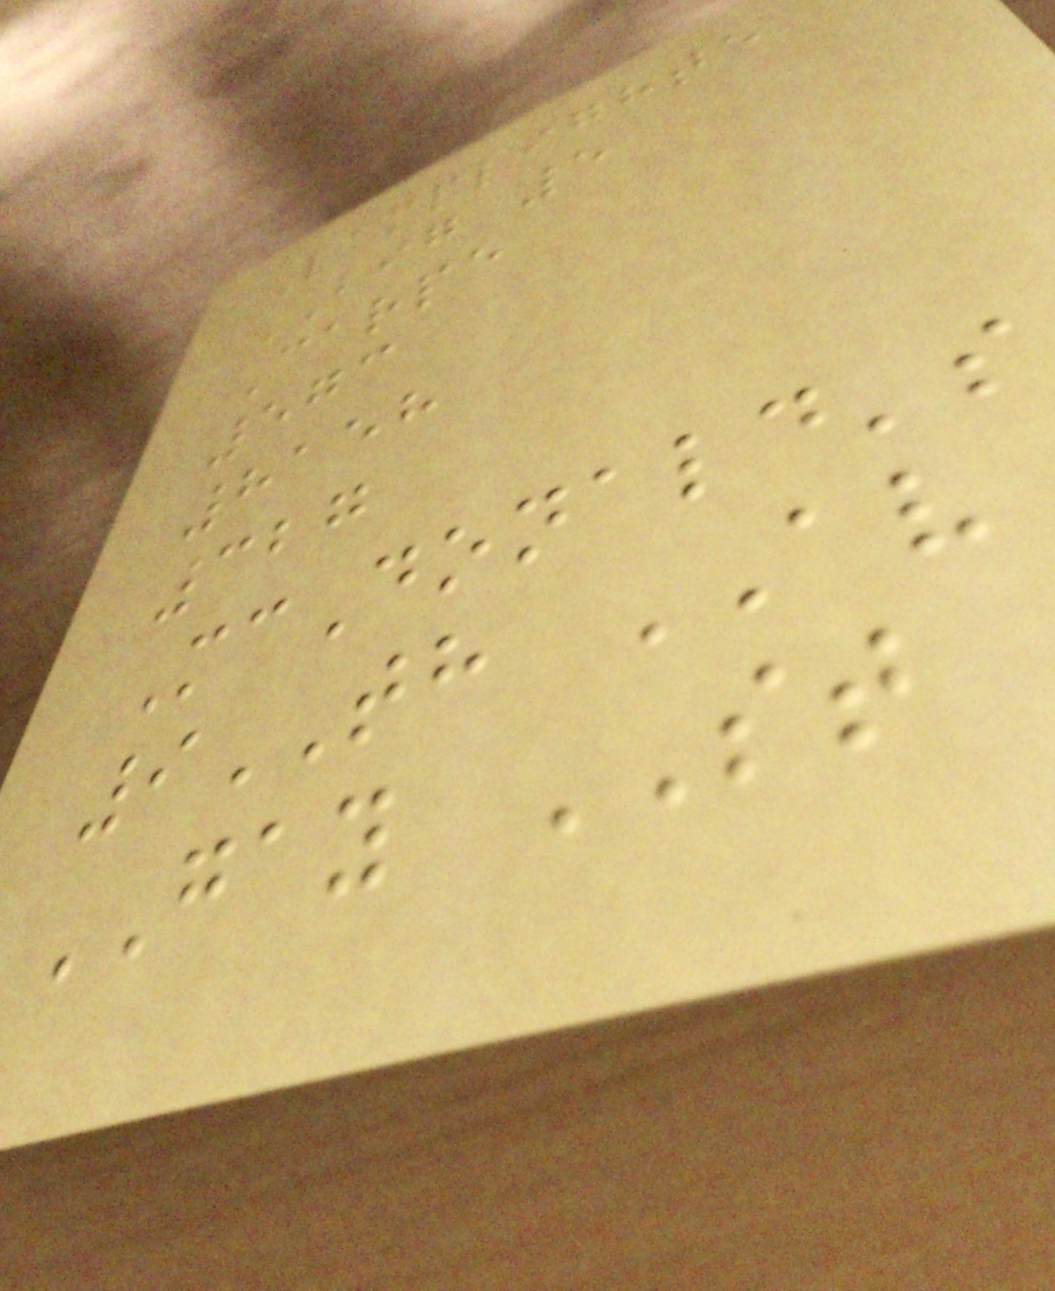Lamplighte
BIG 5
Carpe
573
8158
327
McDonald's
9TH AV
GAY ST
